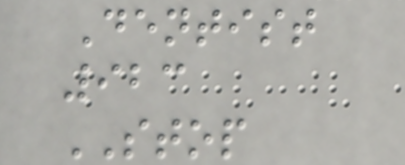Dentist
923
STOP
